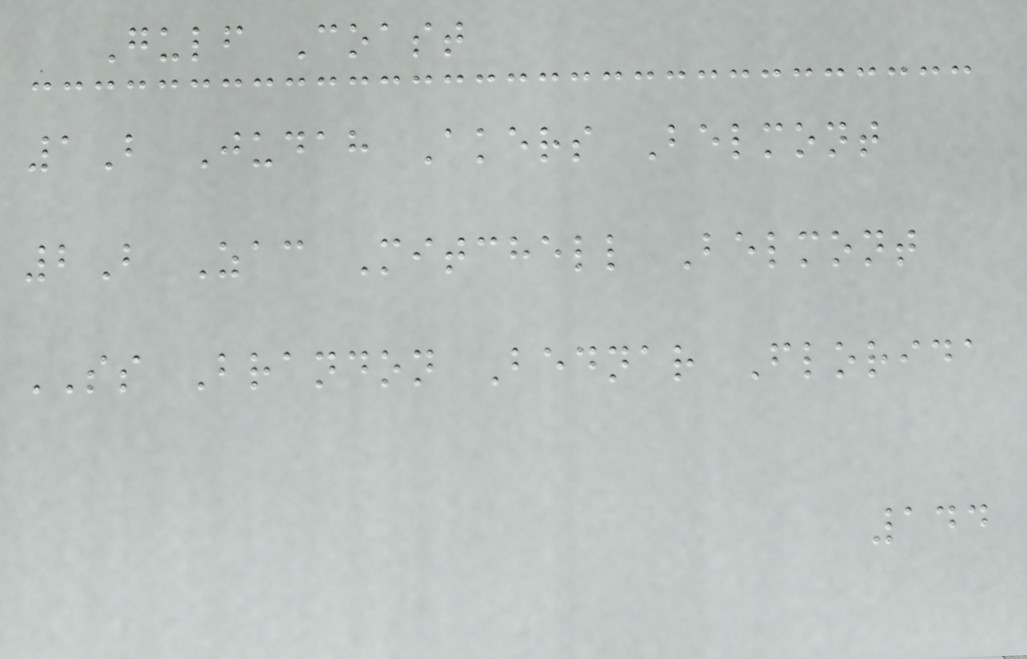Gulf Coast
1B Judah Akers Belmont
2B Zac Mitchell Belmont
SS Brandon Bednar Florida
144
